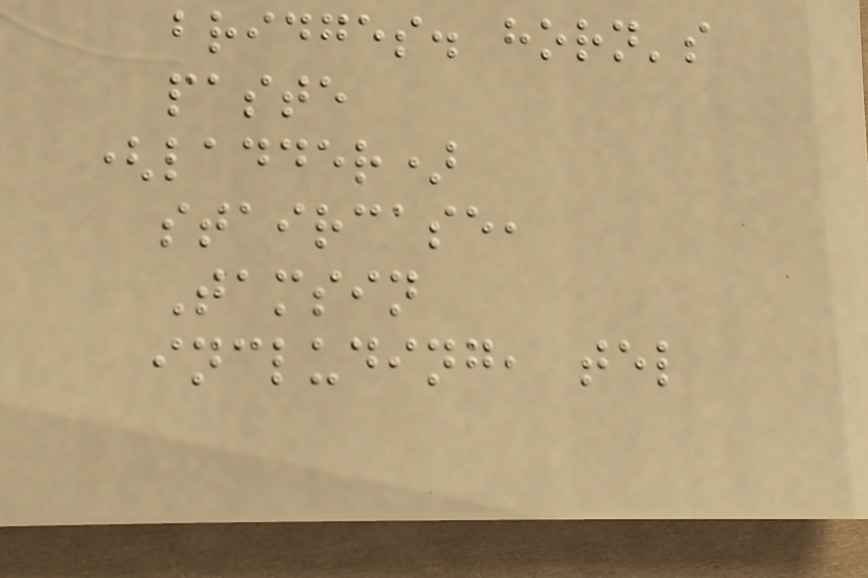bridges. horn's
paste
(ladder)
staircase,
Tamsin
including, tel
